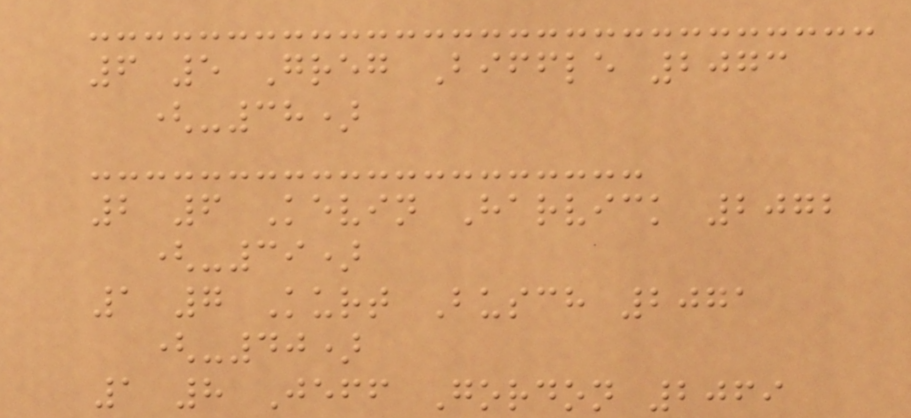6 5 Greg Biffle 2073
(-38)
2 6 Kevin Harvick 2072
(-39)
1 7 Kurt Busch 2071
(-40)
1 8 Jeff Gordon 2069
